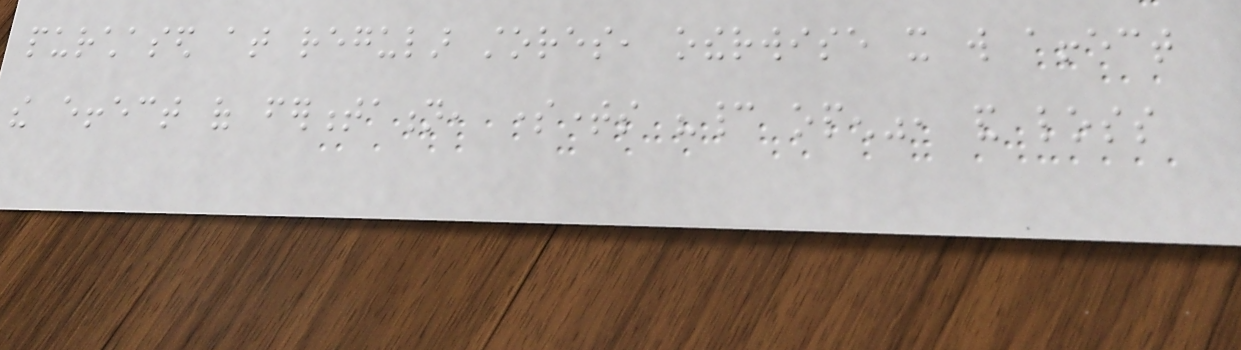purchased at regular stores, otherwise it will affect
the effect of fermentation, sometimes "cannot open", and loss
